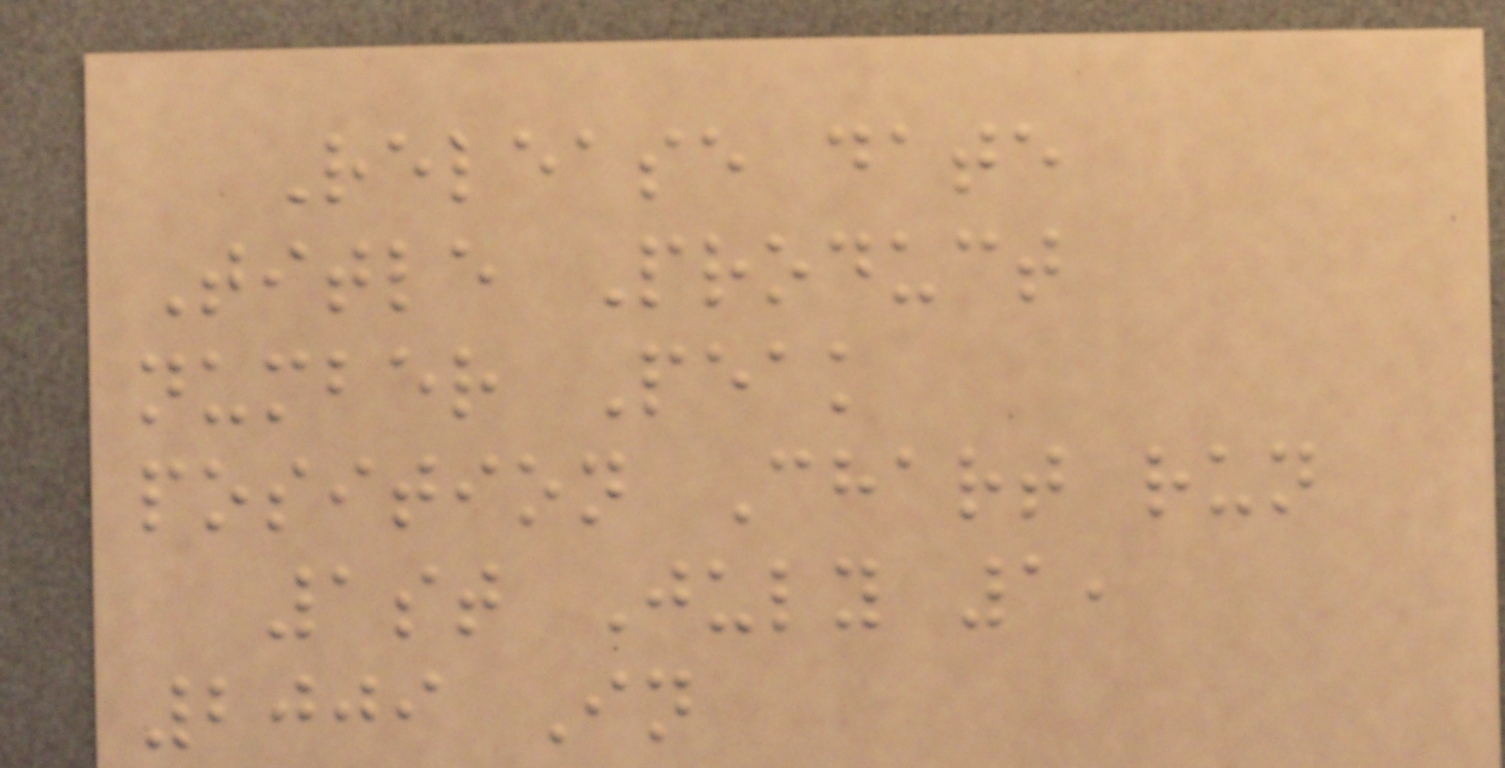Release date
Title Product
number Peak
position Chart run
1st July 1,
2009 In
